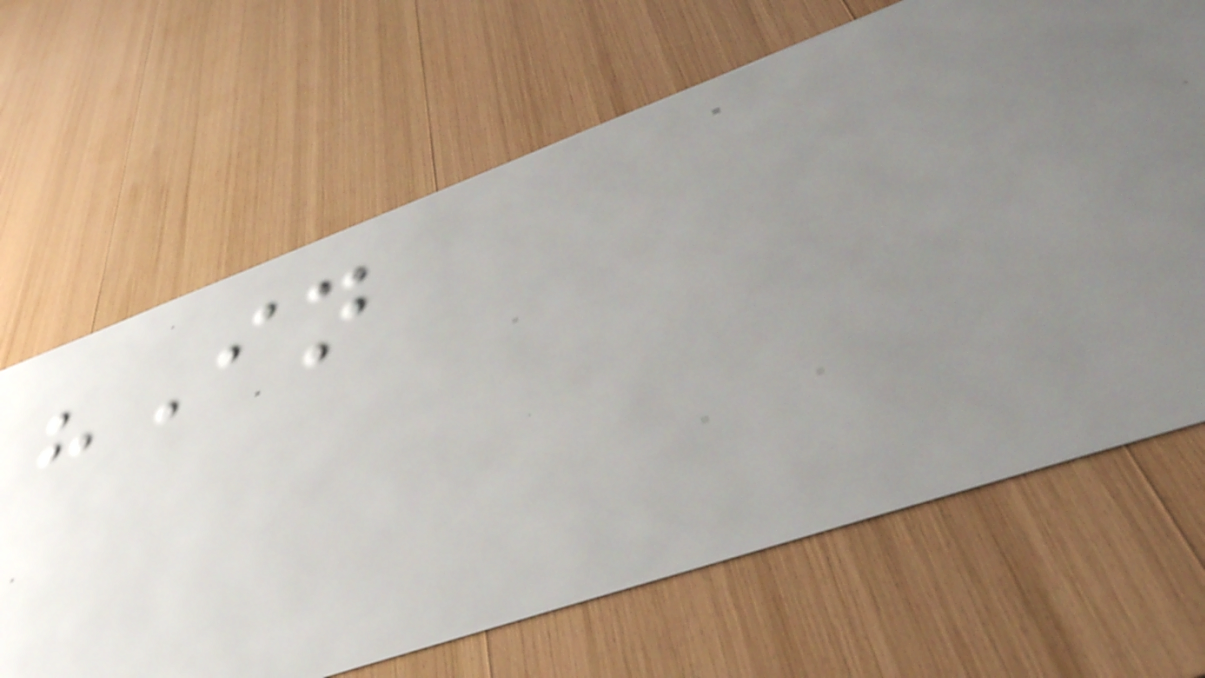"In
